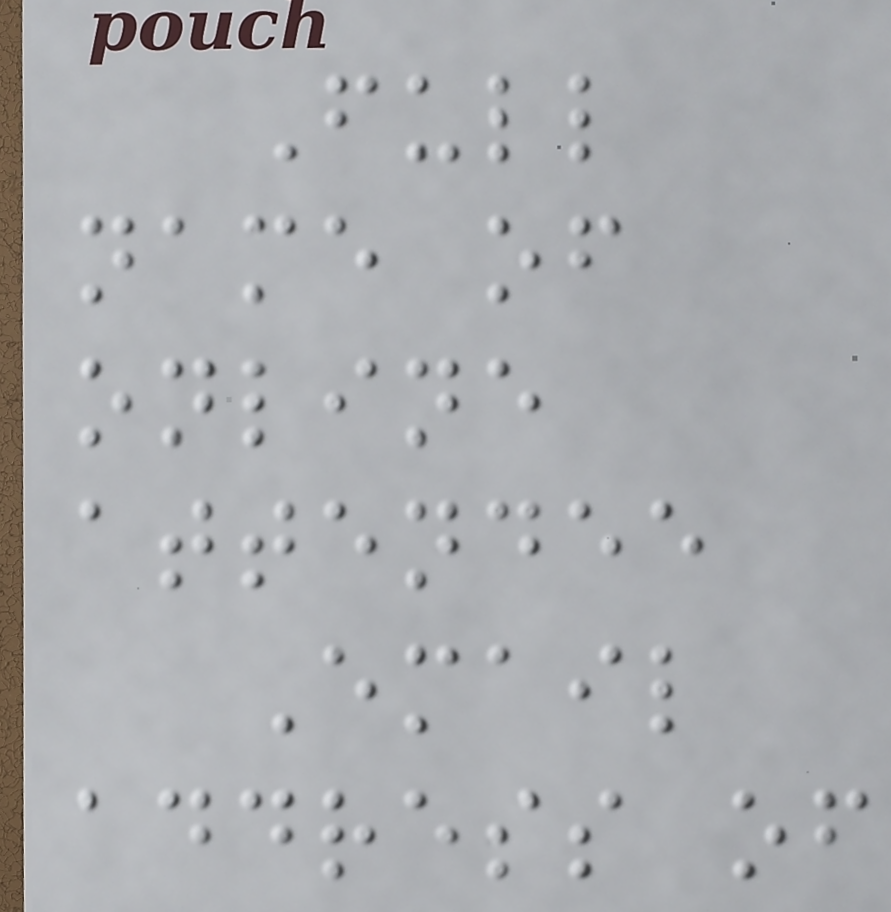Full
name of
online
attendee
Email
address of
